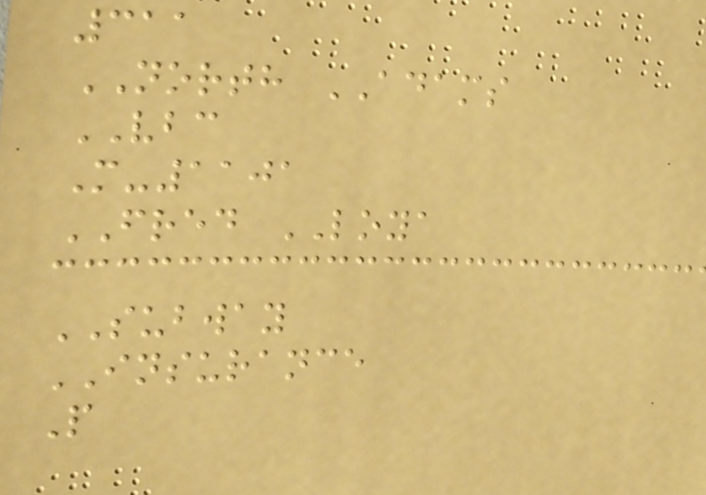311
NORTH ADAMS
VBC
M-1101
FRED LOYA
SUBWAY
INSURANCE
P
